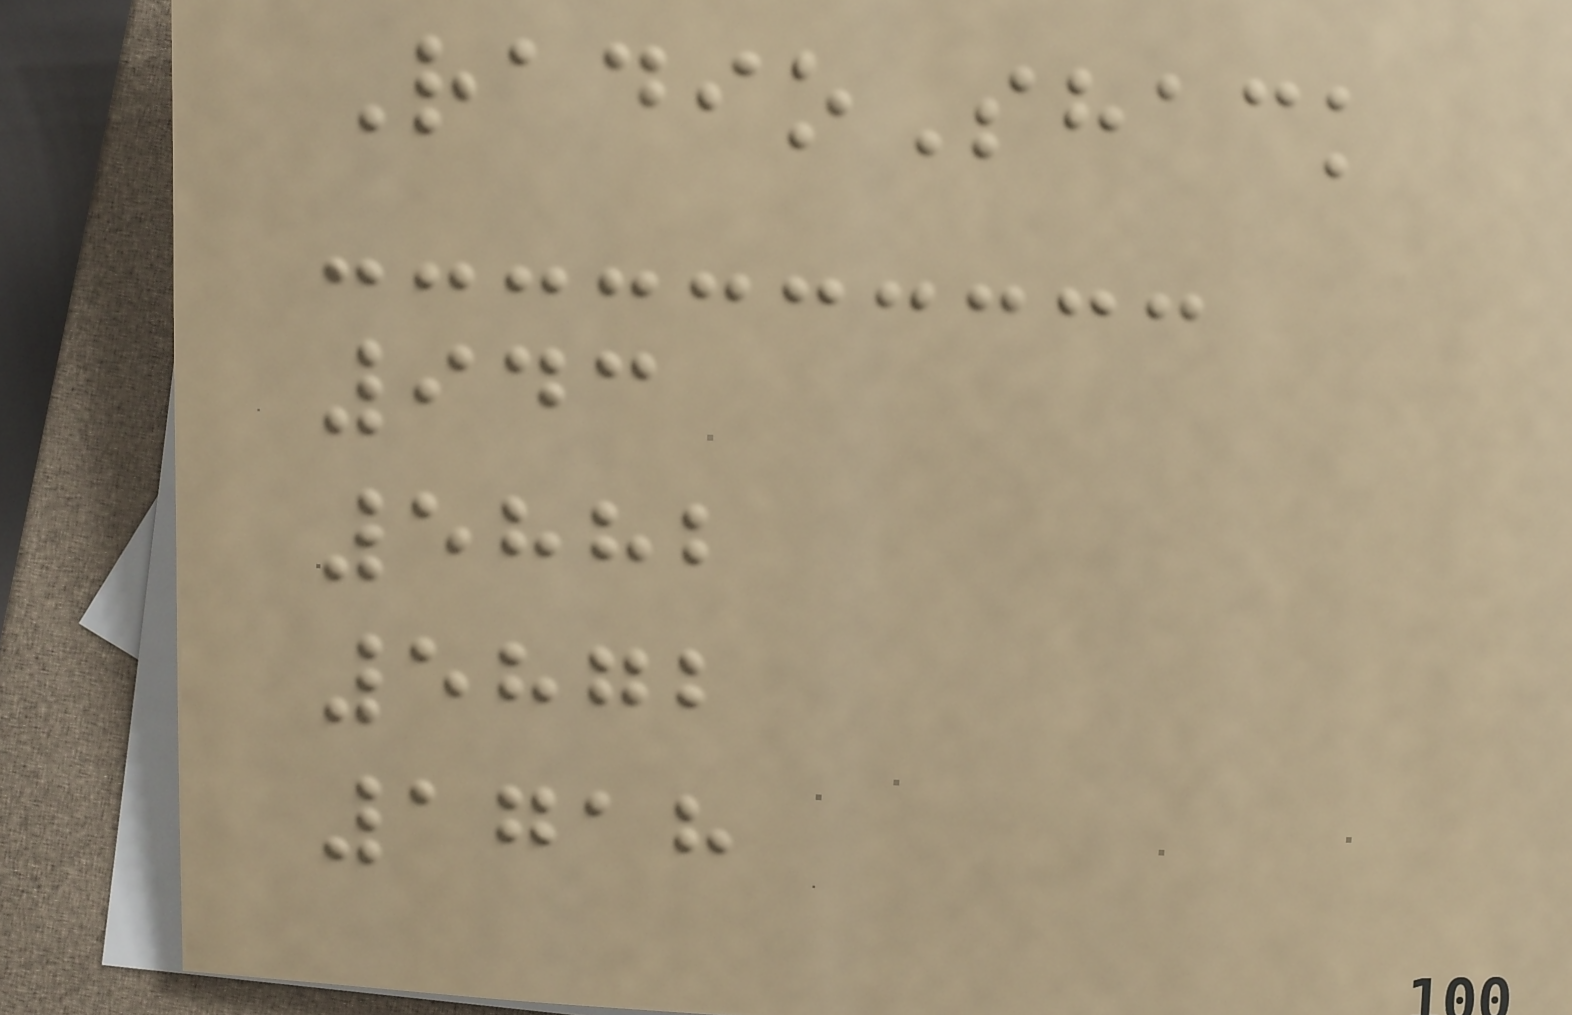RadioShack
943
5882
5872
1718
